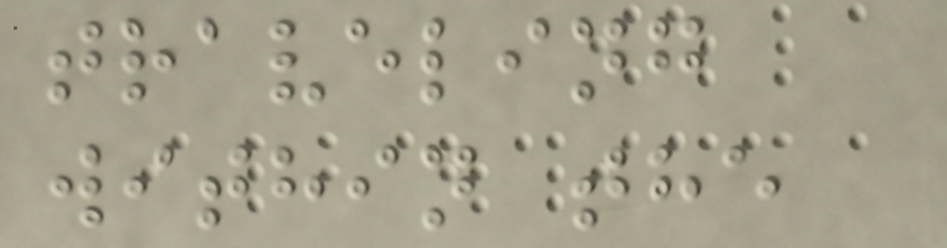traveling
within the
